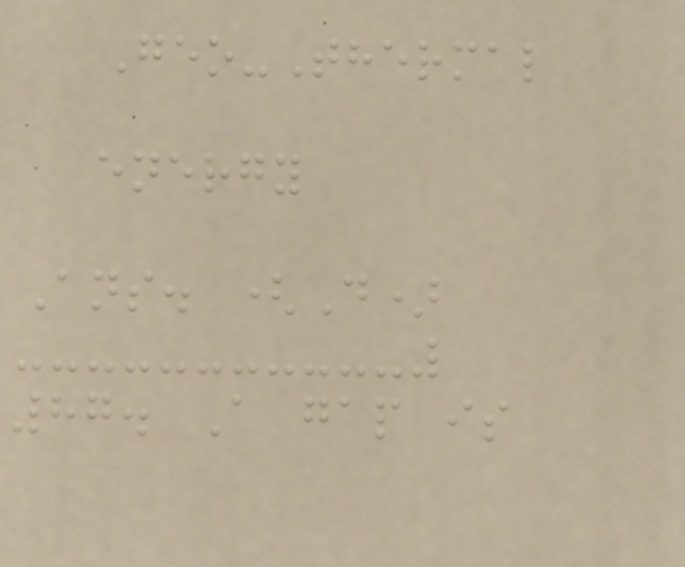Geo-Thermal
energy
Ans. (D)
87. A gap is
